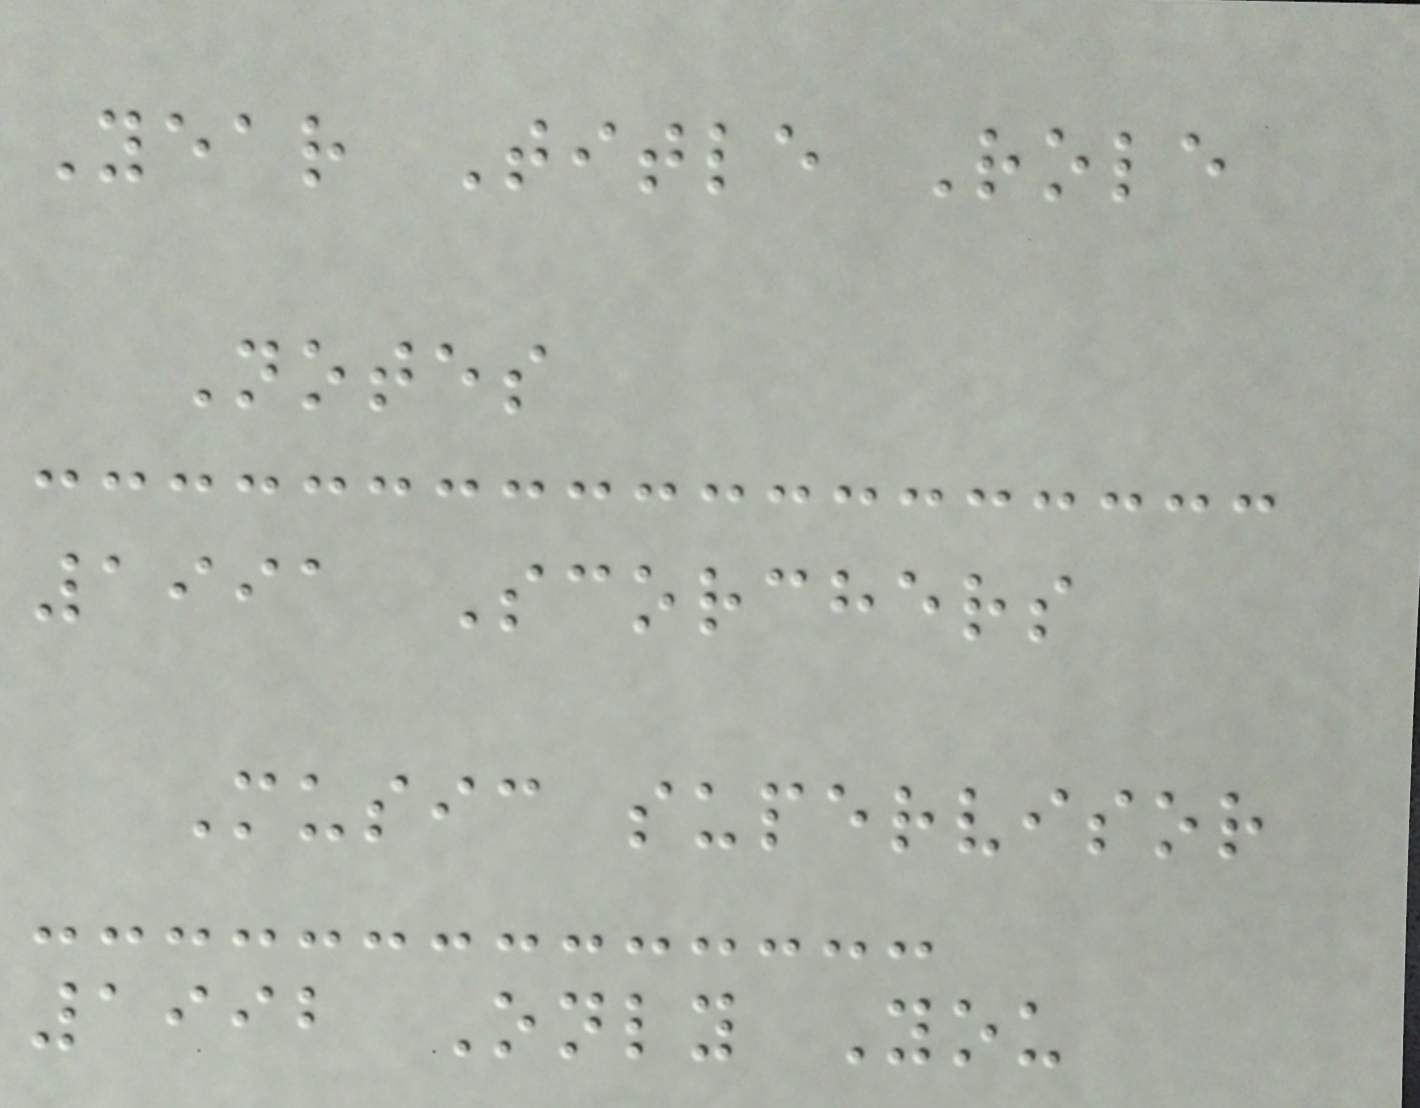Year Title Role
Notes
1991 Scorchers
Music supervisor
1992 Only You
